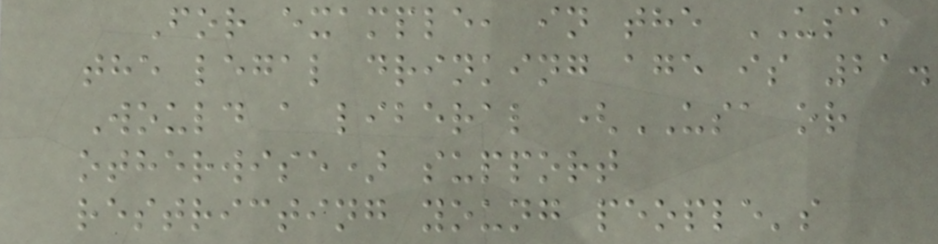For example, in the USA,
the legal drinking age is 21.
Would a liberal (USA or
otherwise) support
restricting young people's
